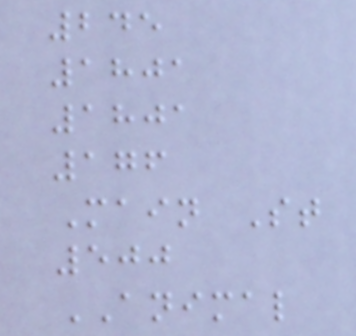245
1801
1801
176
Main St
500
ANIMAL
